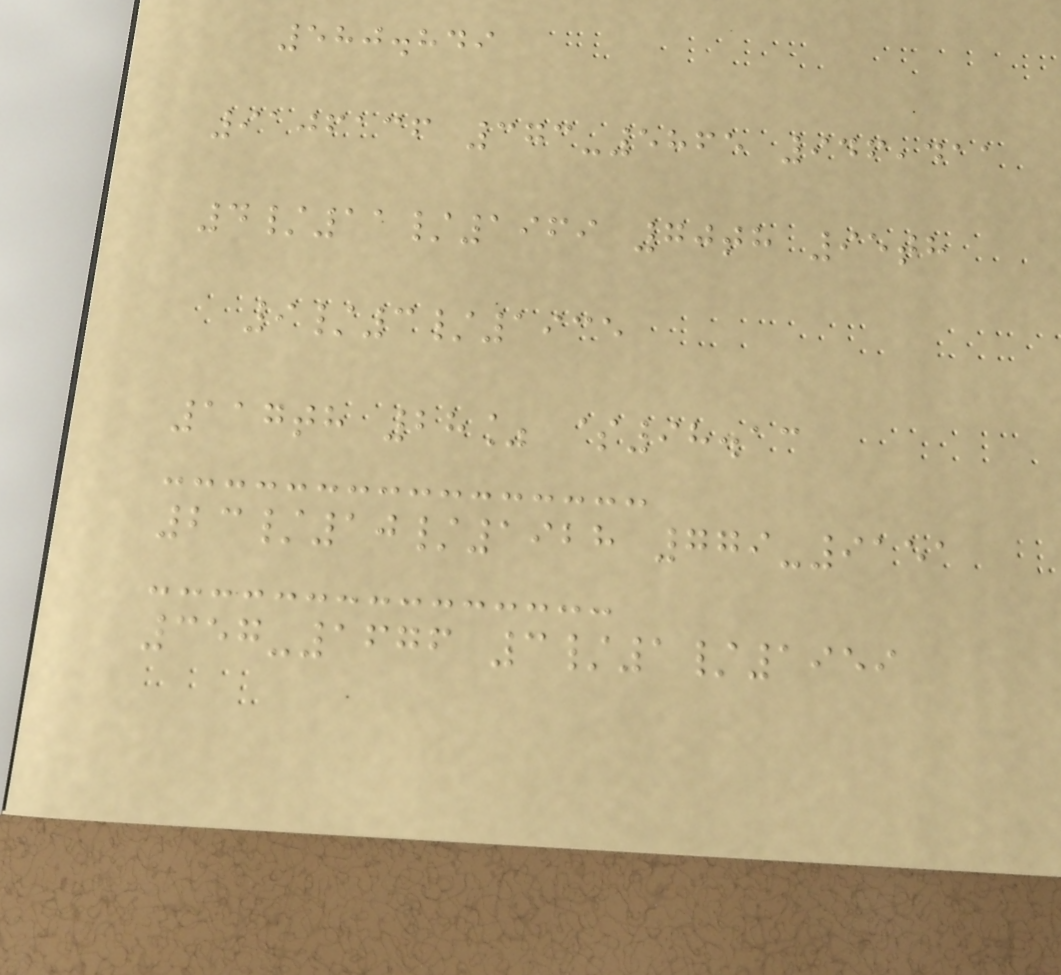580.849
9106136 373-5865 946,411
4/11/1969 70th 95th
9/3/1935
117th 28% $98.13
23/10/1928 779-9151
357-1676 3/1/1959
